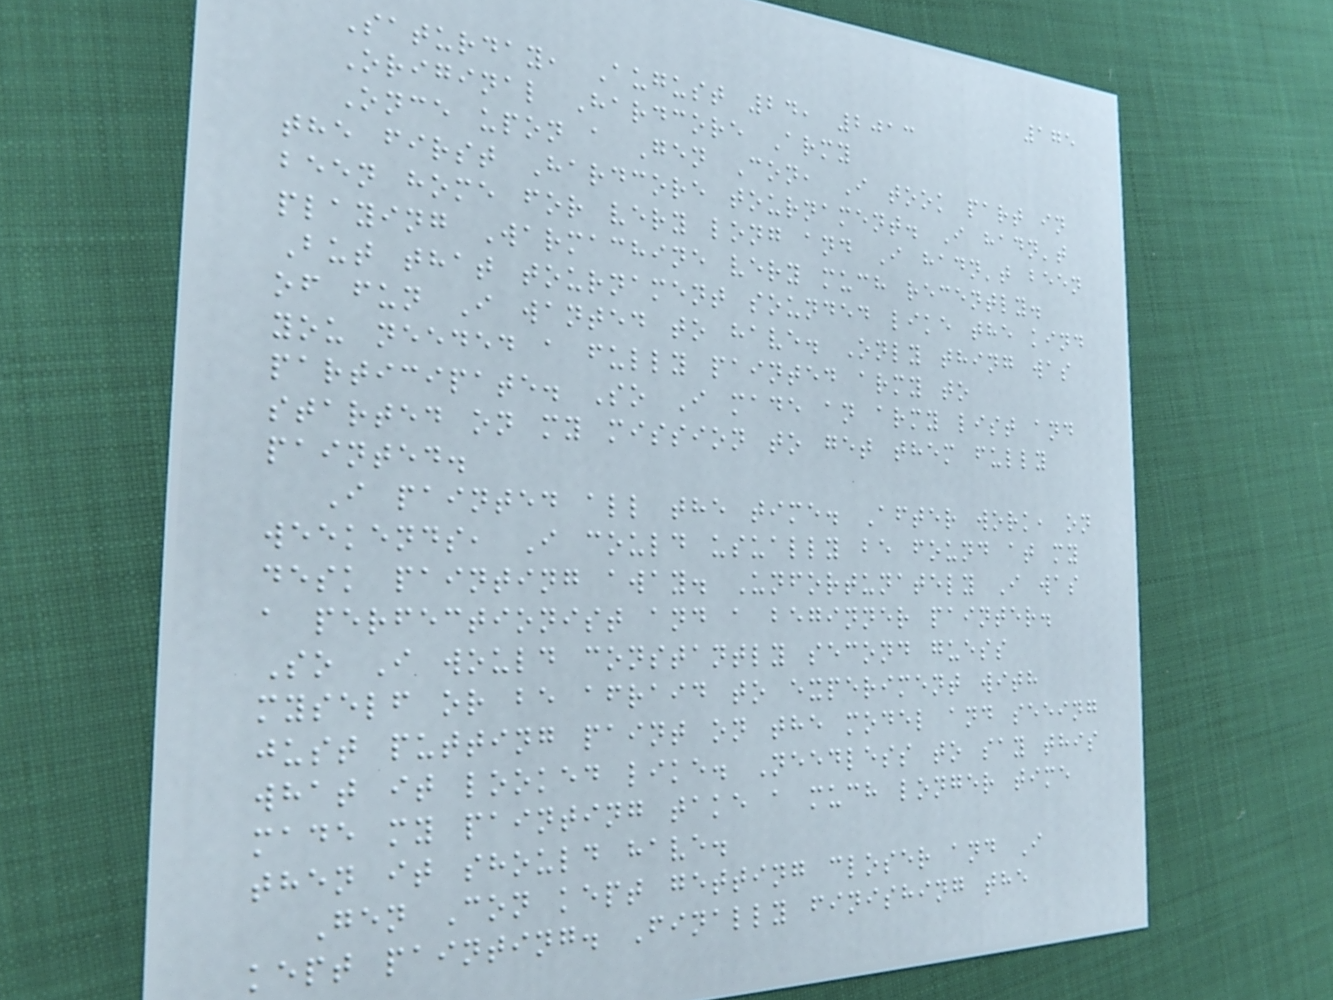175
Saturday, August 24, 2013
Original Hardcore Army
Once upon a Gen Con, I took part in
the first Hardcore tournament. I hadn't
been home for very long and I hadn't been
playing Warmachine very much recently.
But that tournament sounded like the kind
of fun I wanted to have. Only thing was
you needed a fully painted army to
participate. So I made an army list and
started on my mission to get them fully
painted.
I painted all the time. After work, on
weekends, I could usually be found at my
desk painting away. Unfortunately I was
a perfectionist and a beginner painter.
So I would constantly second guess
myself or be afraid to experiment with
just putting paint on the model and seeing
what it looked like. Needless to say this
made my painting take a much longer time
then it should have.
Gen Con kept getting closer and I
kept painting. Finally finishing the
